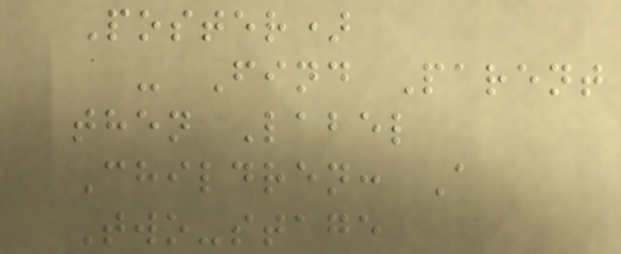Poster)
- Find Parent
then Label
Children: A
Two-stage
